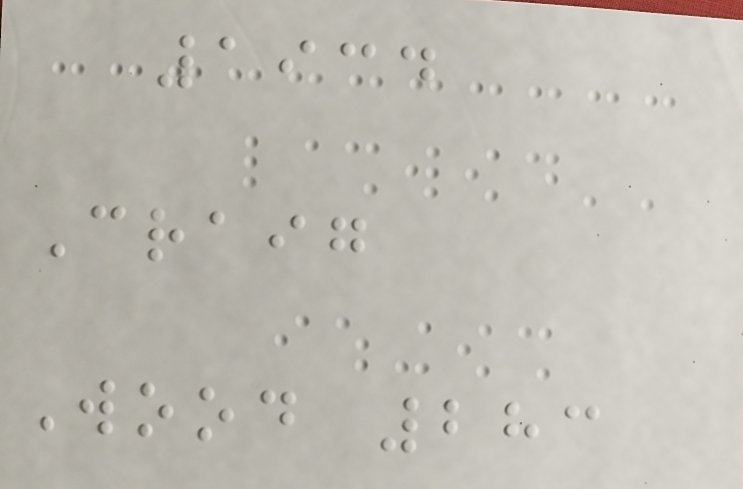1934
Craig
Wood 283
